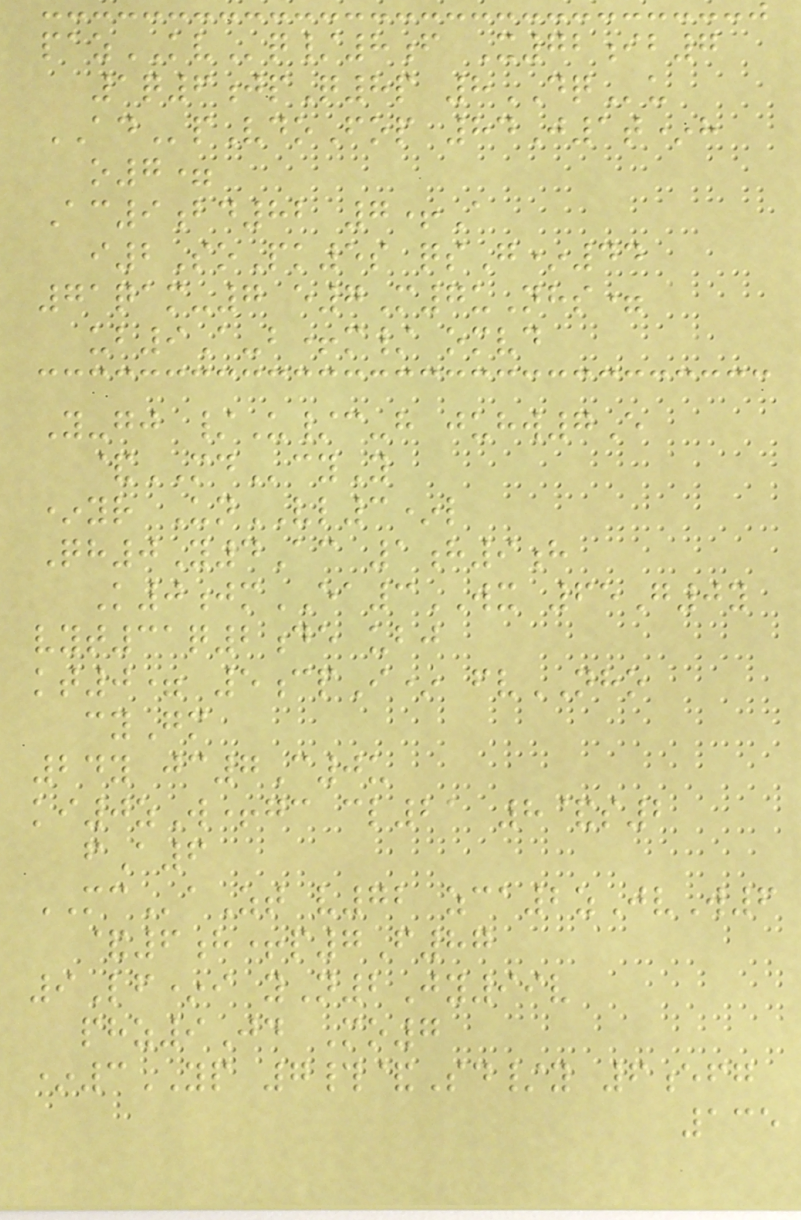pazKVq/8f X72ib7
1q6jpQ8p 8DQu
ADpVdoFop 84J1t*h
o7=
Ac9bd82 7+A
i2SoPk5s qsG*44
71qam-7 e7M7uNhs=
ub9A-b+m/ omvd
Y-gj /U/c-h juhw7E
&MDcyY
*yr UnVL3*l
Qh0Y4Ac 1h9h
K0jmEA3WX 65G0y
vyt31q2de ubj
kt0= 5cpI* fvNHO
cyGm
24y jc7C0u
ki0zW+gc cl21 8&s2
fA6
MCaZt v72 zca2zJvW6
&6h+p7F87
9Lf*i yN2Jy99v
phz9Jd Mo7
*3YP 7#&Sd/y 6efg
135
